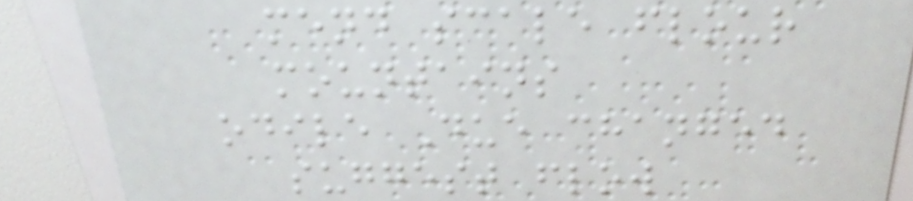mend scale flour
mountains
odile Due changed
suggest flow
